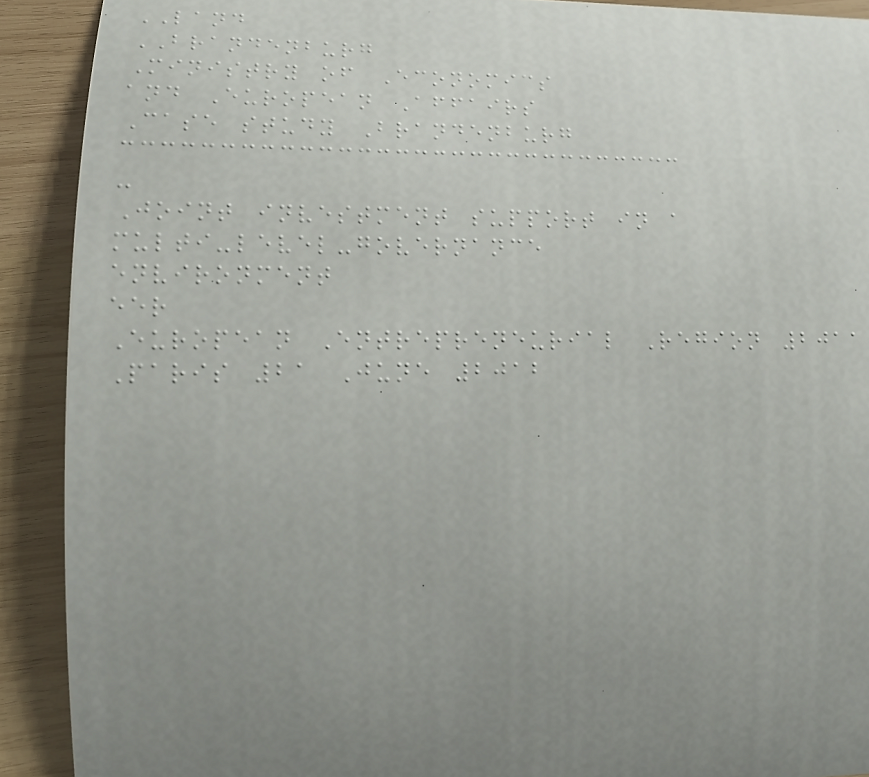LAND
BRANDENBURG
Ministry of Economics
and European Affairs
Case study Brandenburg
-
Joint investment support in a
multi-level-governance
environment
eer
European Entrepreneurial Region 2011
Paris 21 June 2012
